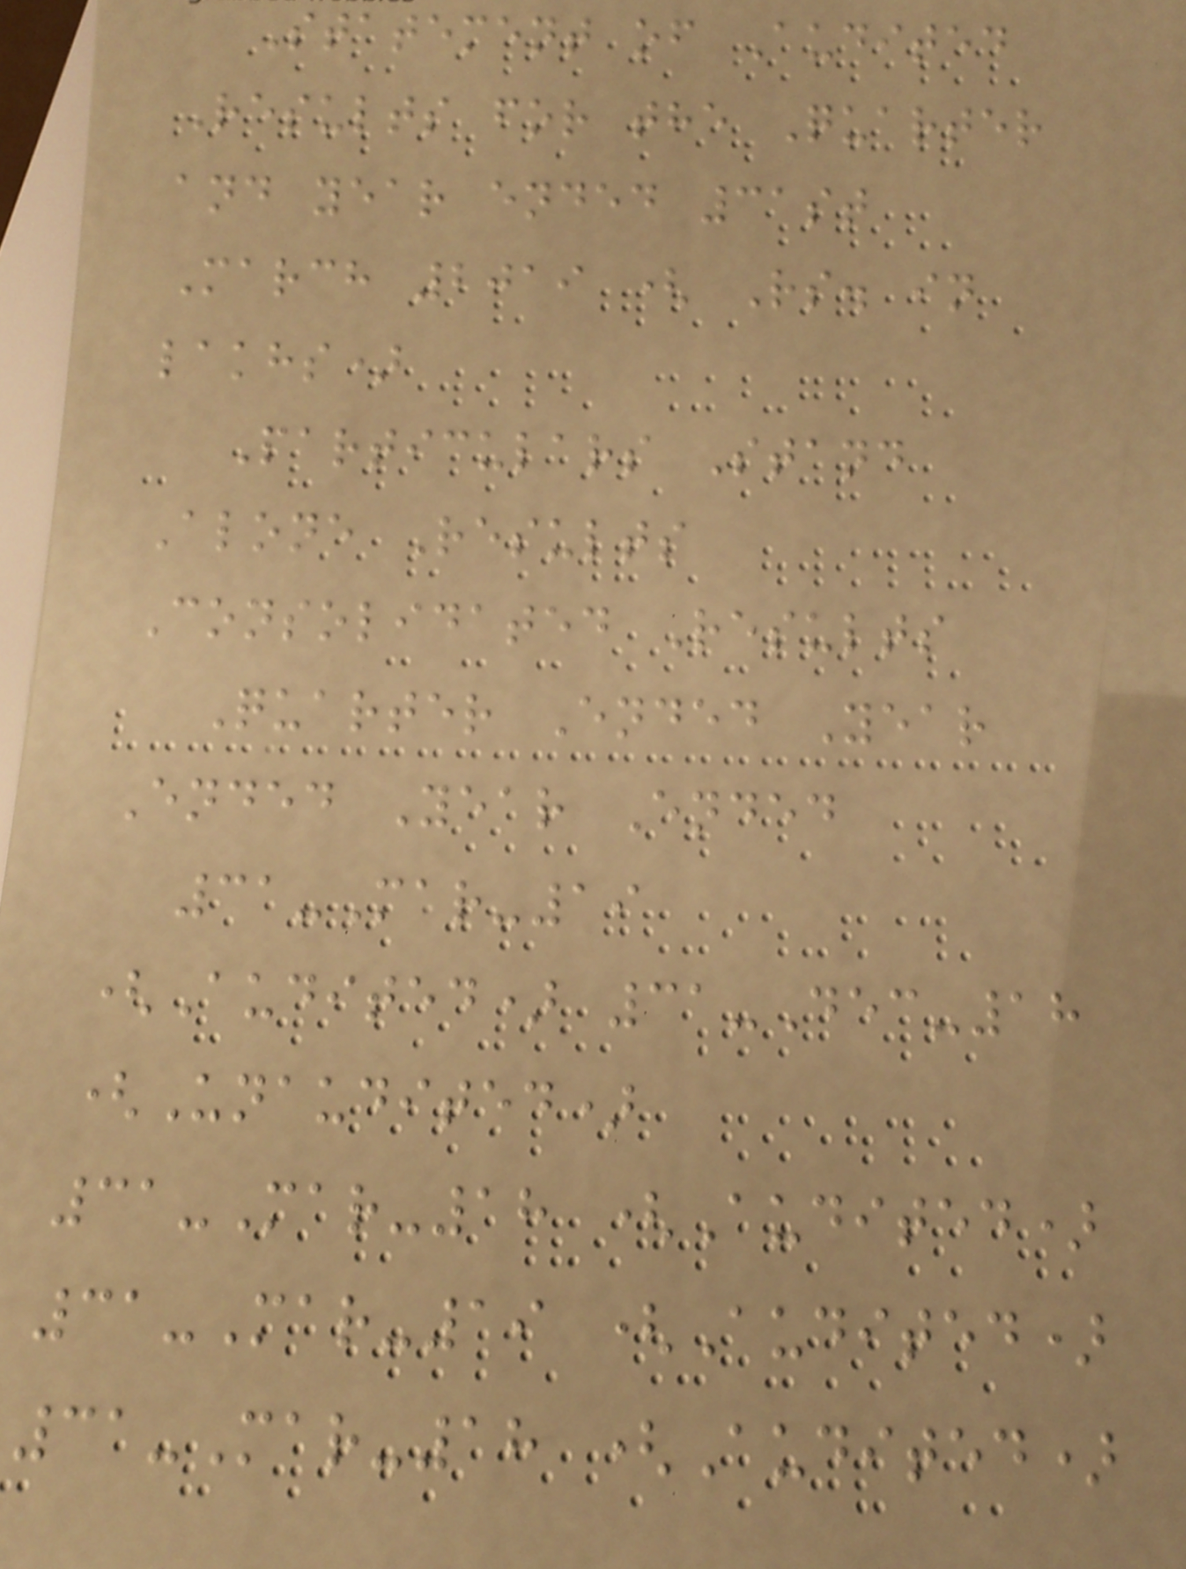Statement of Audited
Results for the Quarter
and year ended 31st
March 2019 ( Rs. in
lakhs)
Particulars Stand
Alone Results
Consolidated Results
Quarter Ended Year
Ended Year Ended
31-Mar-19
(Audited) 31-Dec-18
(Unaudited)
31-Mar-18 (Audited)
31-Mar-19 (Audited)
31-Mar-18 (Audited)
